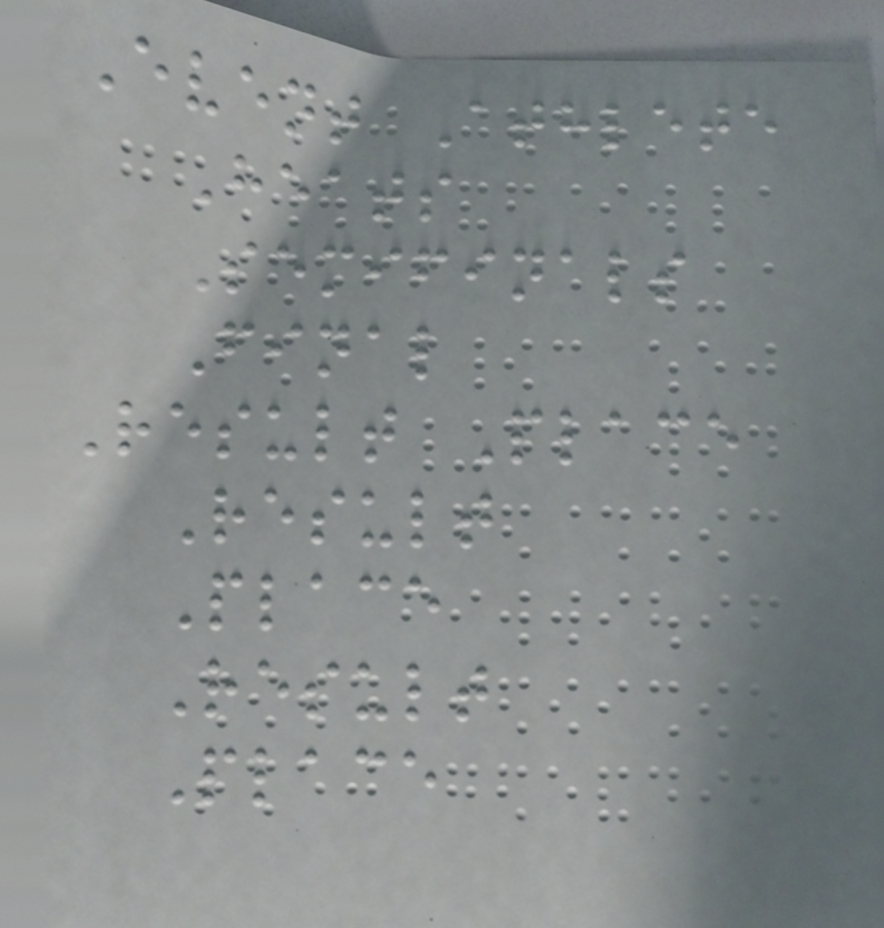Event Athlete
Heats
Semifinals
Final
Result Place
Result
Place
Result
Place
